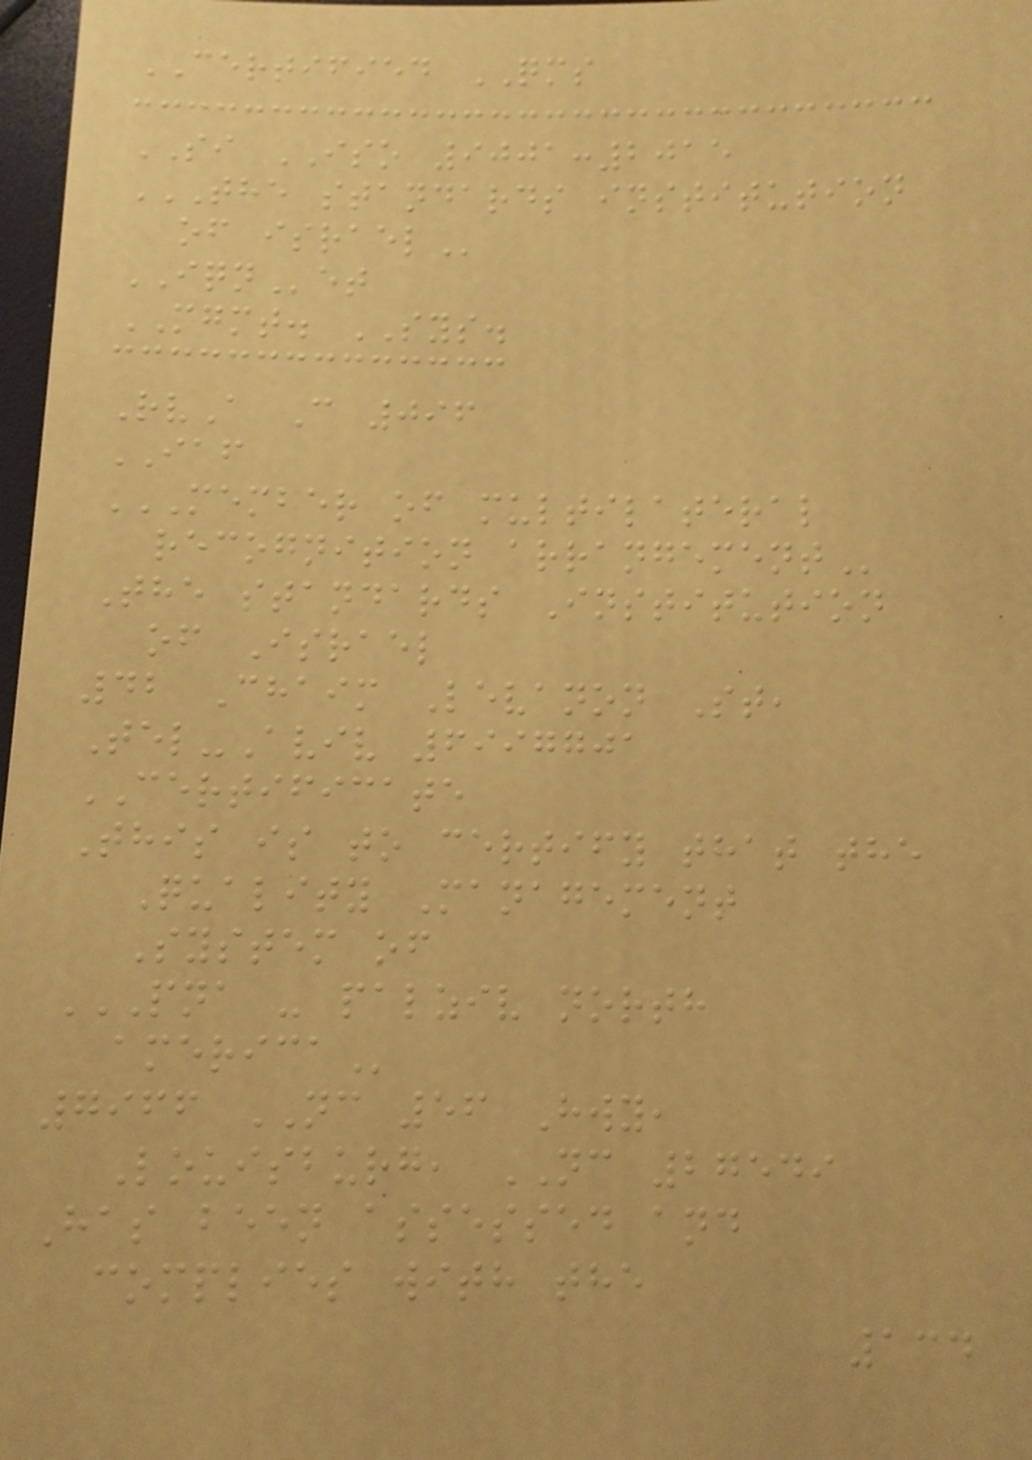CERTIFIED QMS
SI ISO 9001:2015
THE STANDARDS INSTITUTION
OF ISRAEL
IQNet
MGMT. SYS.
RvA C 096
IAF
MEMBER OF MULTILATERAL
RECOGNITION ARRANGEMENT
The standards Institution
of Israel
42 Chaim Levanon St,
Tel-Aviv 6997701
CERTIFICATE
This is to certify that the
Quality Management
System of
PNA - PALZIV NORTH
AMERICA
7966 NC 56 Hwy,
Louisburg, NC 27549
Has been assessed and
complies with the
134
